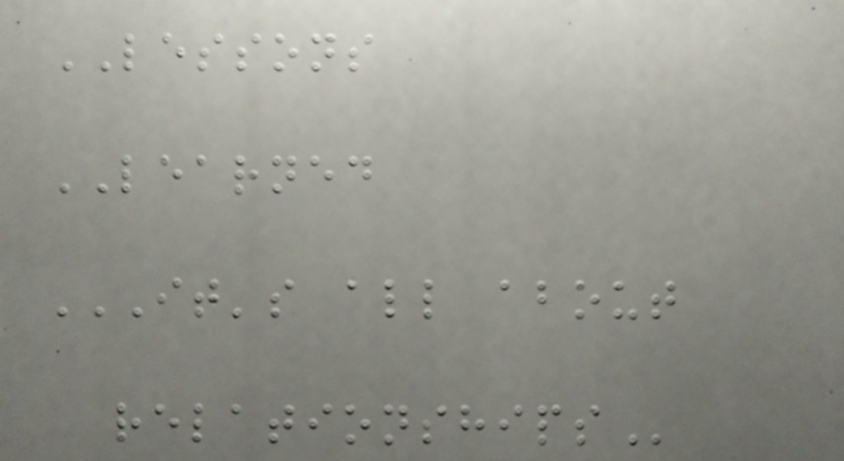LESSONS
LEARNED
IT'S ALL ABOUT
RELATIONSHIPS
